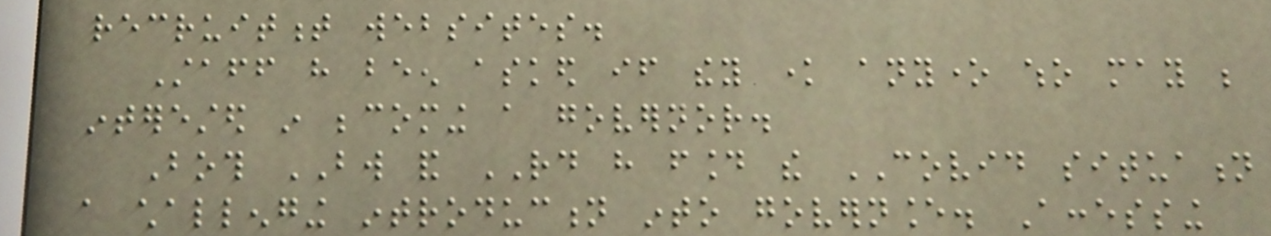recruitment websites.
Staff have been asked if they know anyone who may be
interested in becoming a governor.
Both BW and RD have found the COVID situation
a challenging introduction into governance. Accessing
